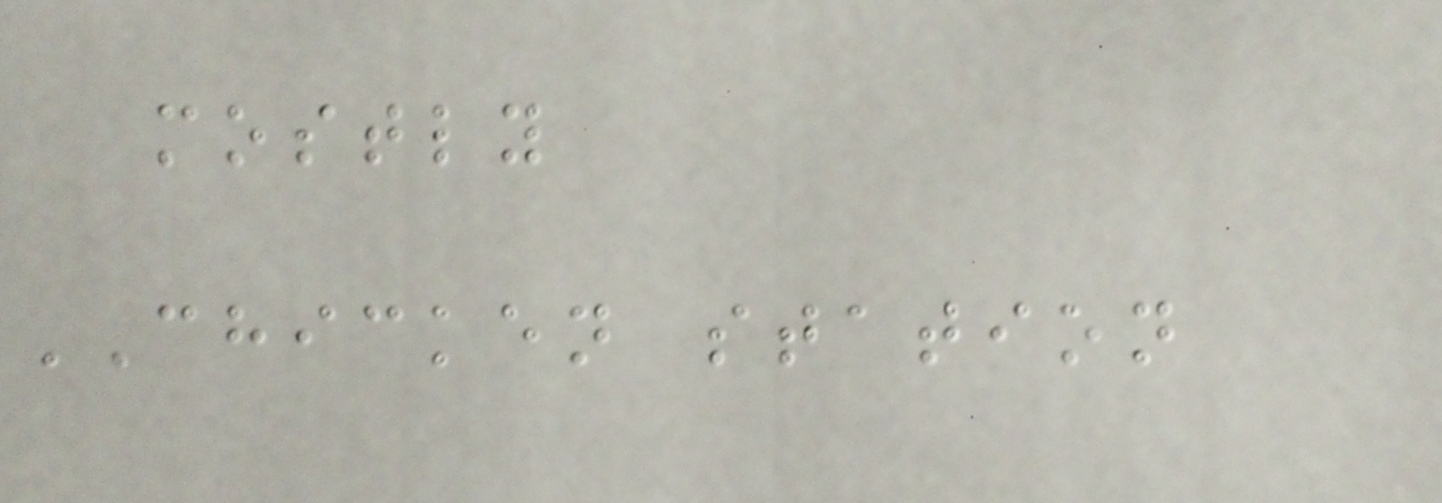mostly
CHICKEN station
